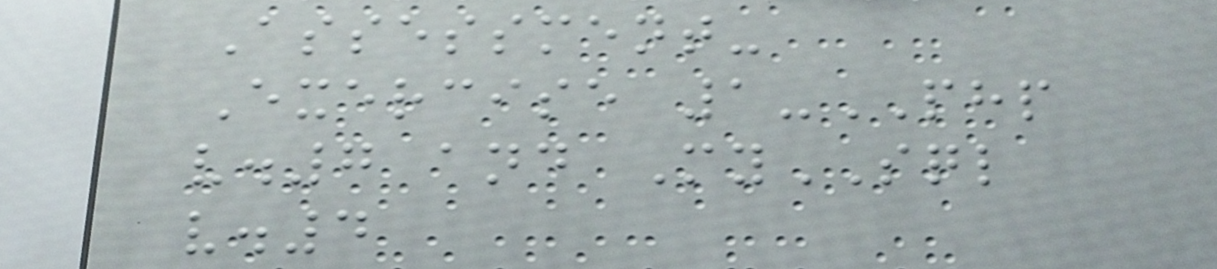Assessment-
Exercise 1-PHP
v.7 and MySQL
v.4
